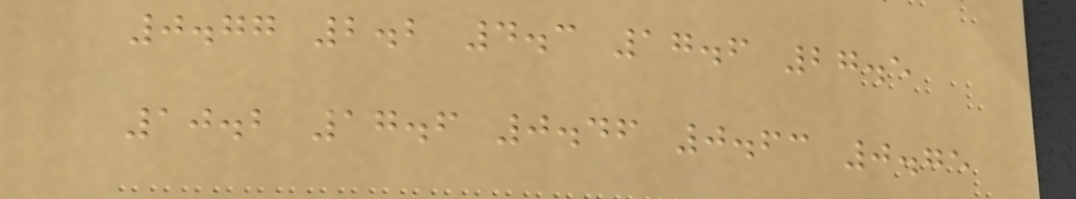0.77 2.2 4.3 17.6 27.5
10.2 17.6 0.46 0.63 0.75
